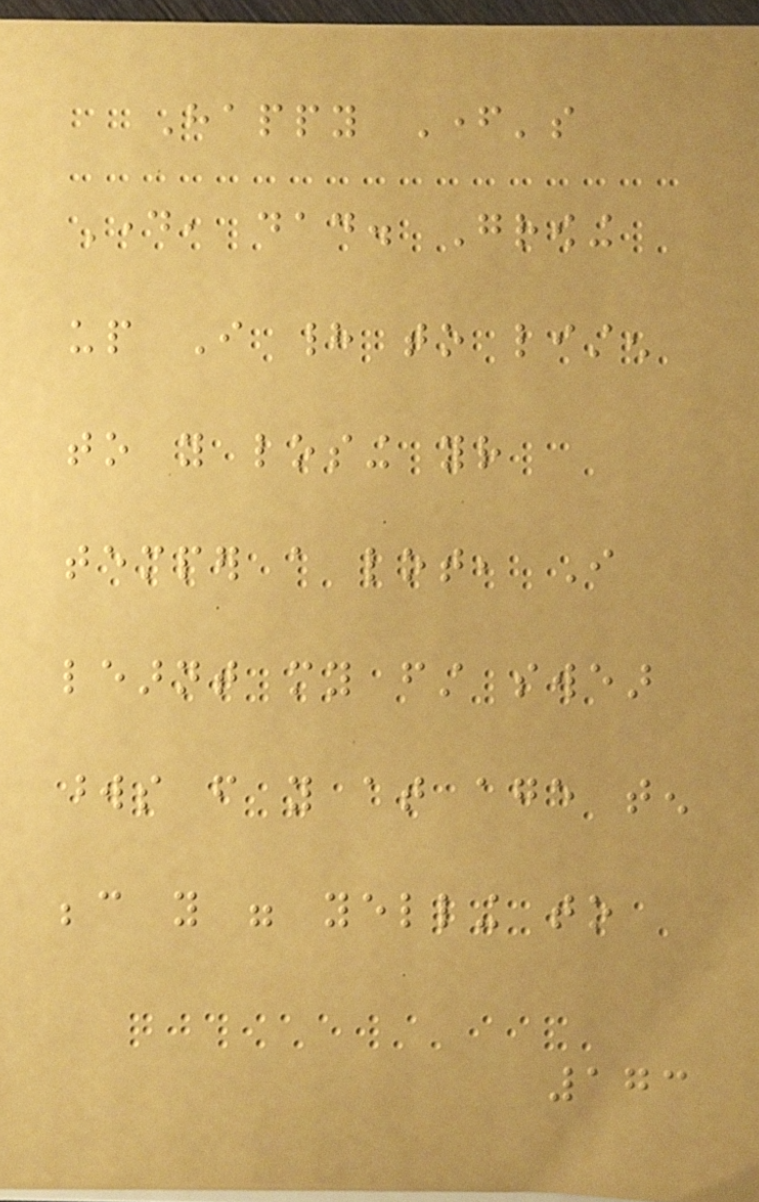Happy Father's
Day, dad. Growing
up I had to listen
to you losing your
temper a lot, I
learnt my first swear
words from you at age ten
because you were yelling to
173
